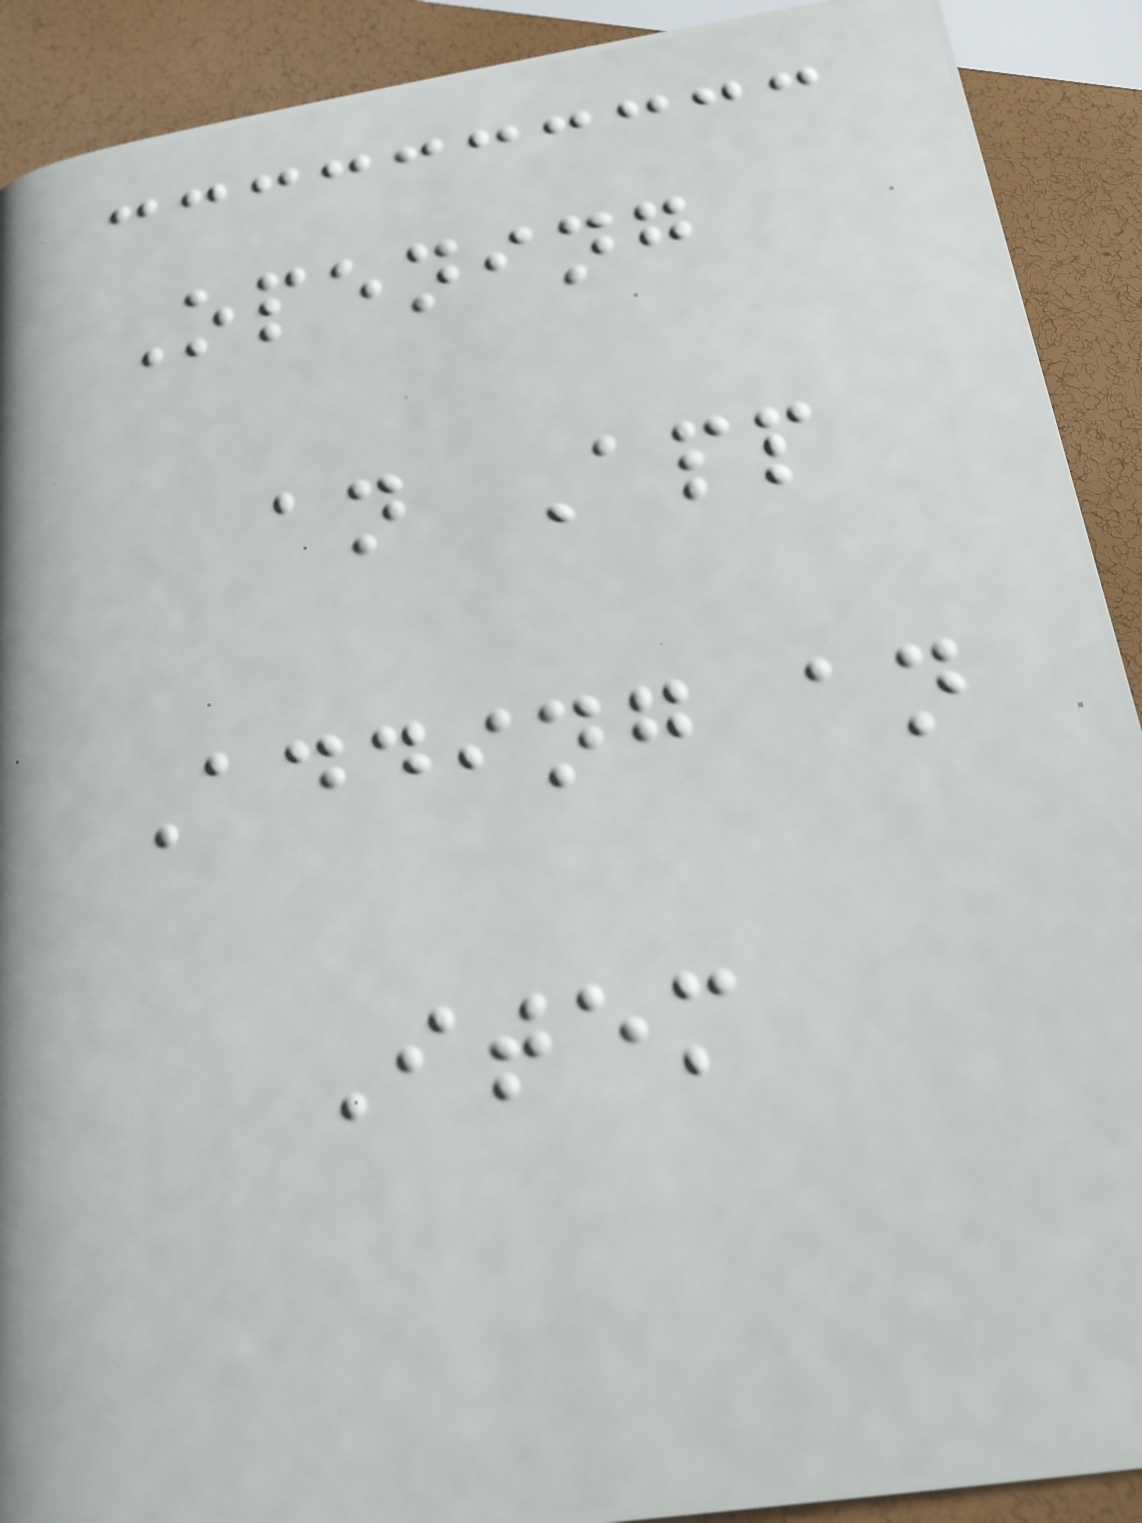Opening
an App
Adding an
Item
